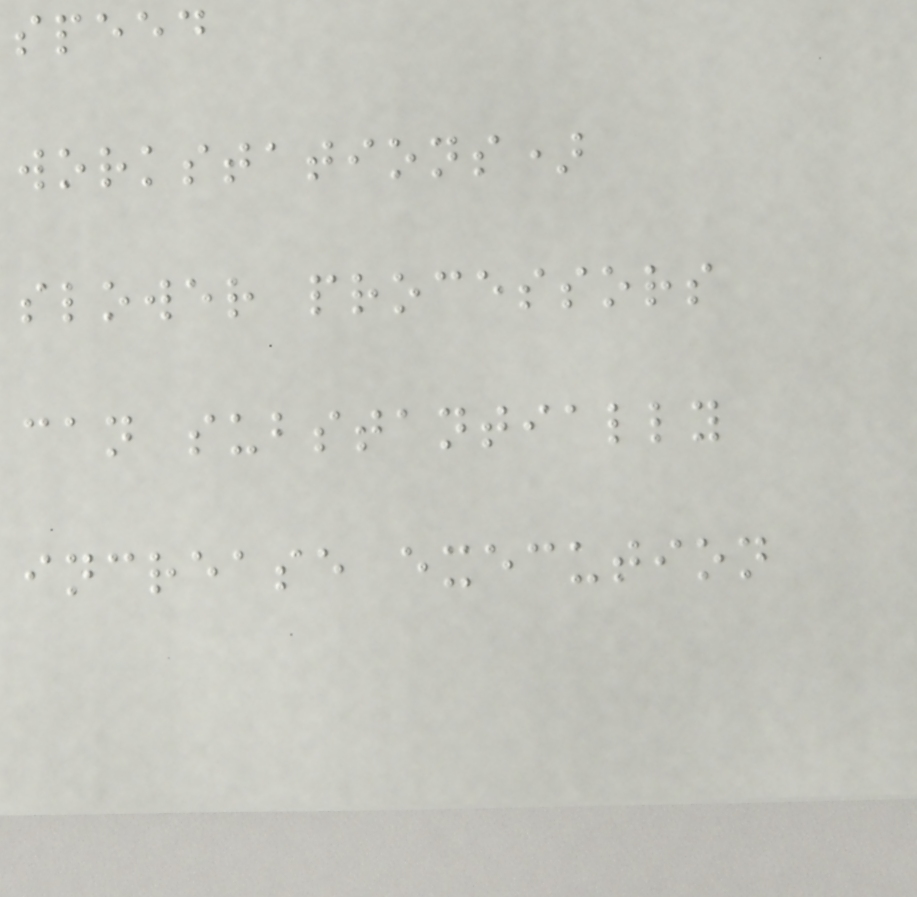speed
workstations)
slower processors
can substantially
increase execution
